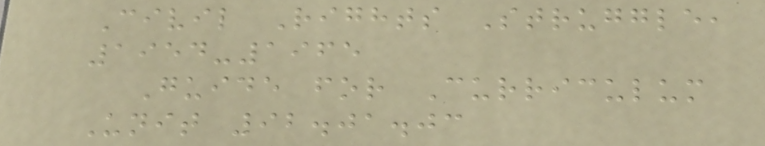Civil Rights Struggle,
1954-1965
Guide for Curriculum
Unit 92.01.03
